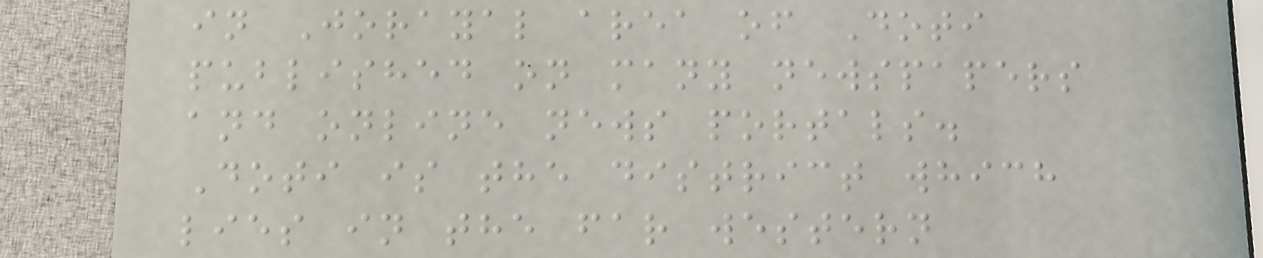in Jorayal area of Doti
published on many newspapers
and online news portals.
Doti is the district which
lies in the far western
